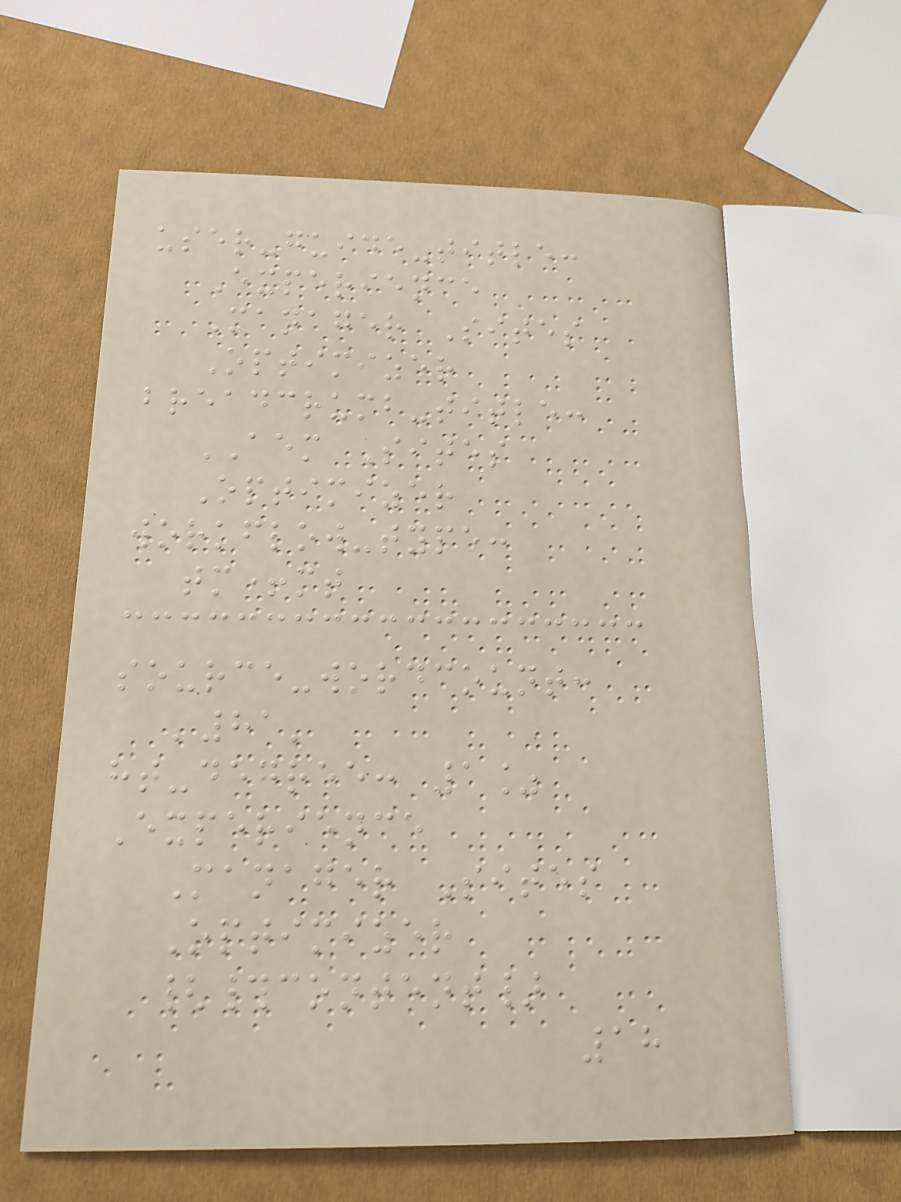user-guide-title:
Experience
Manager Sites
Optimizer
breadcrumb-title:
AEM Sites
Optimizer
workflow-type:
tm+mt
source-wordcount:
'81'
ht-degree: 1%
Experience
Manager Sites
Optimizer
{#content}
18
